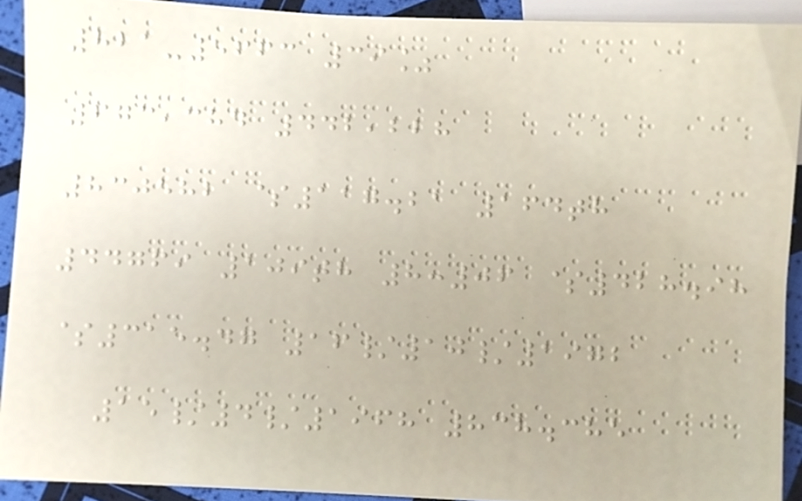821-5663 39%
673,384 442,228
830582 $117.21 164th
44769 109th 8:06 $428.98
$315.47 16/10/1972
15/4/1968 838.385
